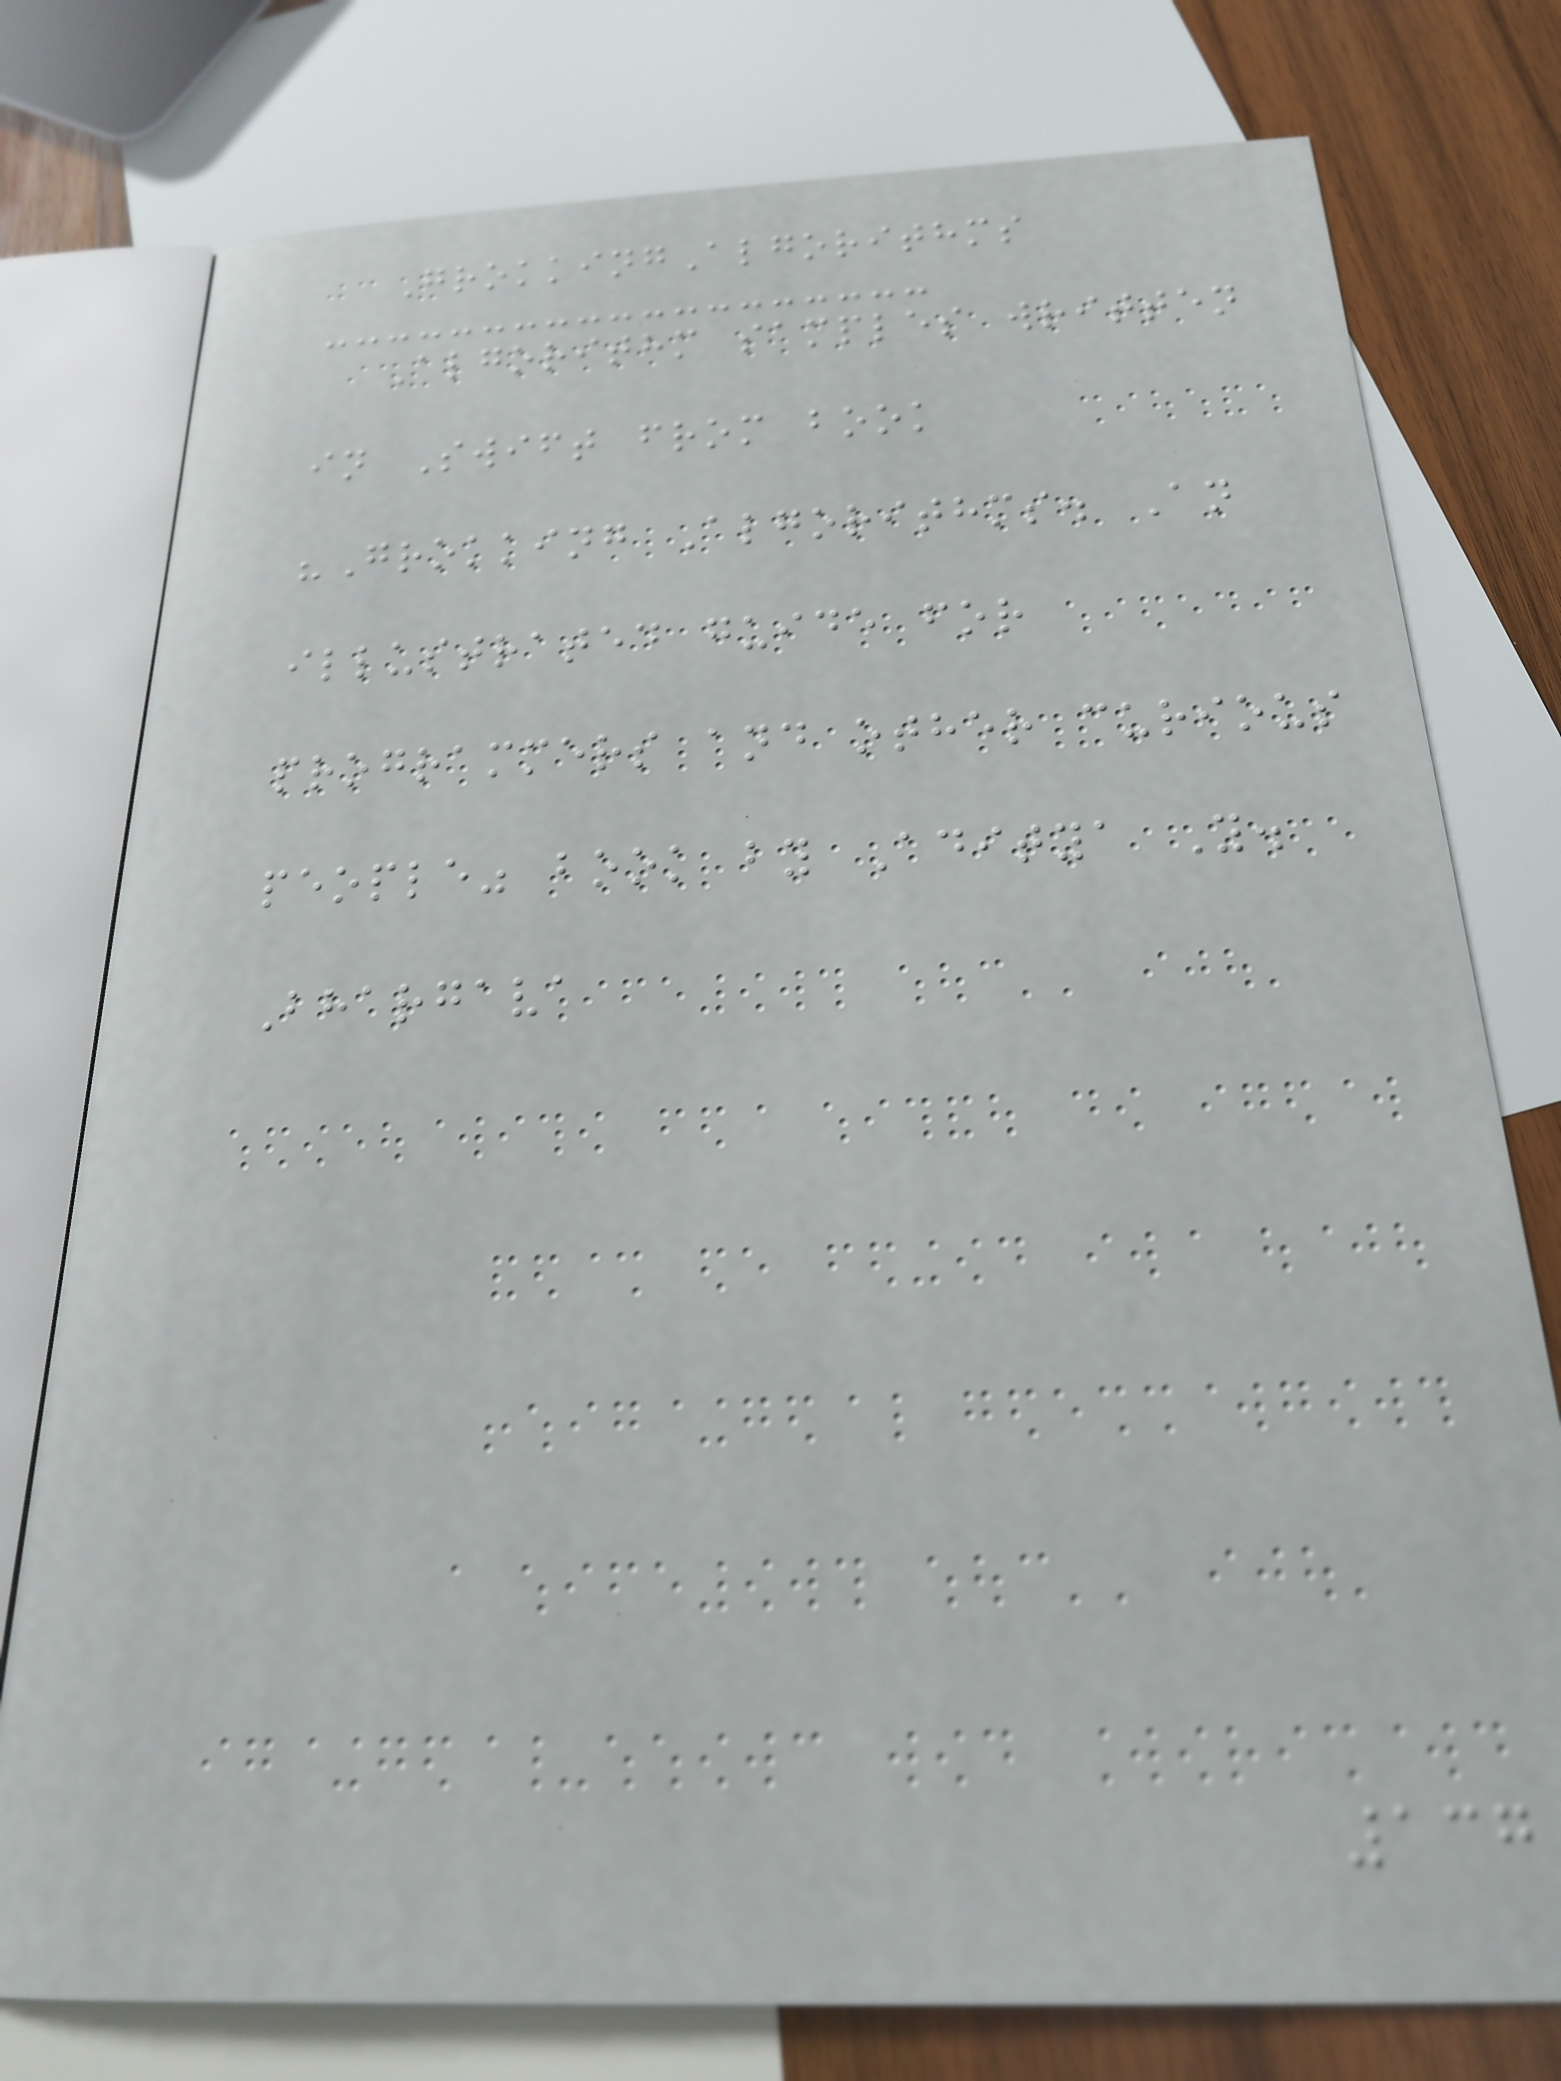GrokkingAlgorithms
Algorithm samples written
in Swift from book
"Grokking Algorithms. An
illustrated guide for
programmers and other curious
people" book by Aditya Y.
Bhargava
137
